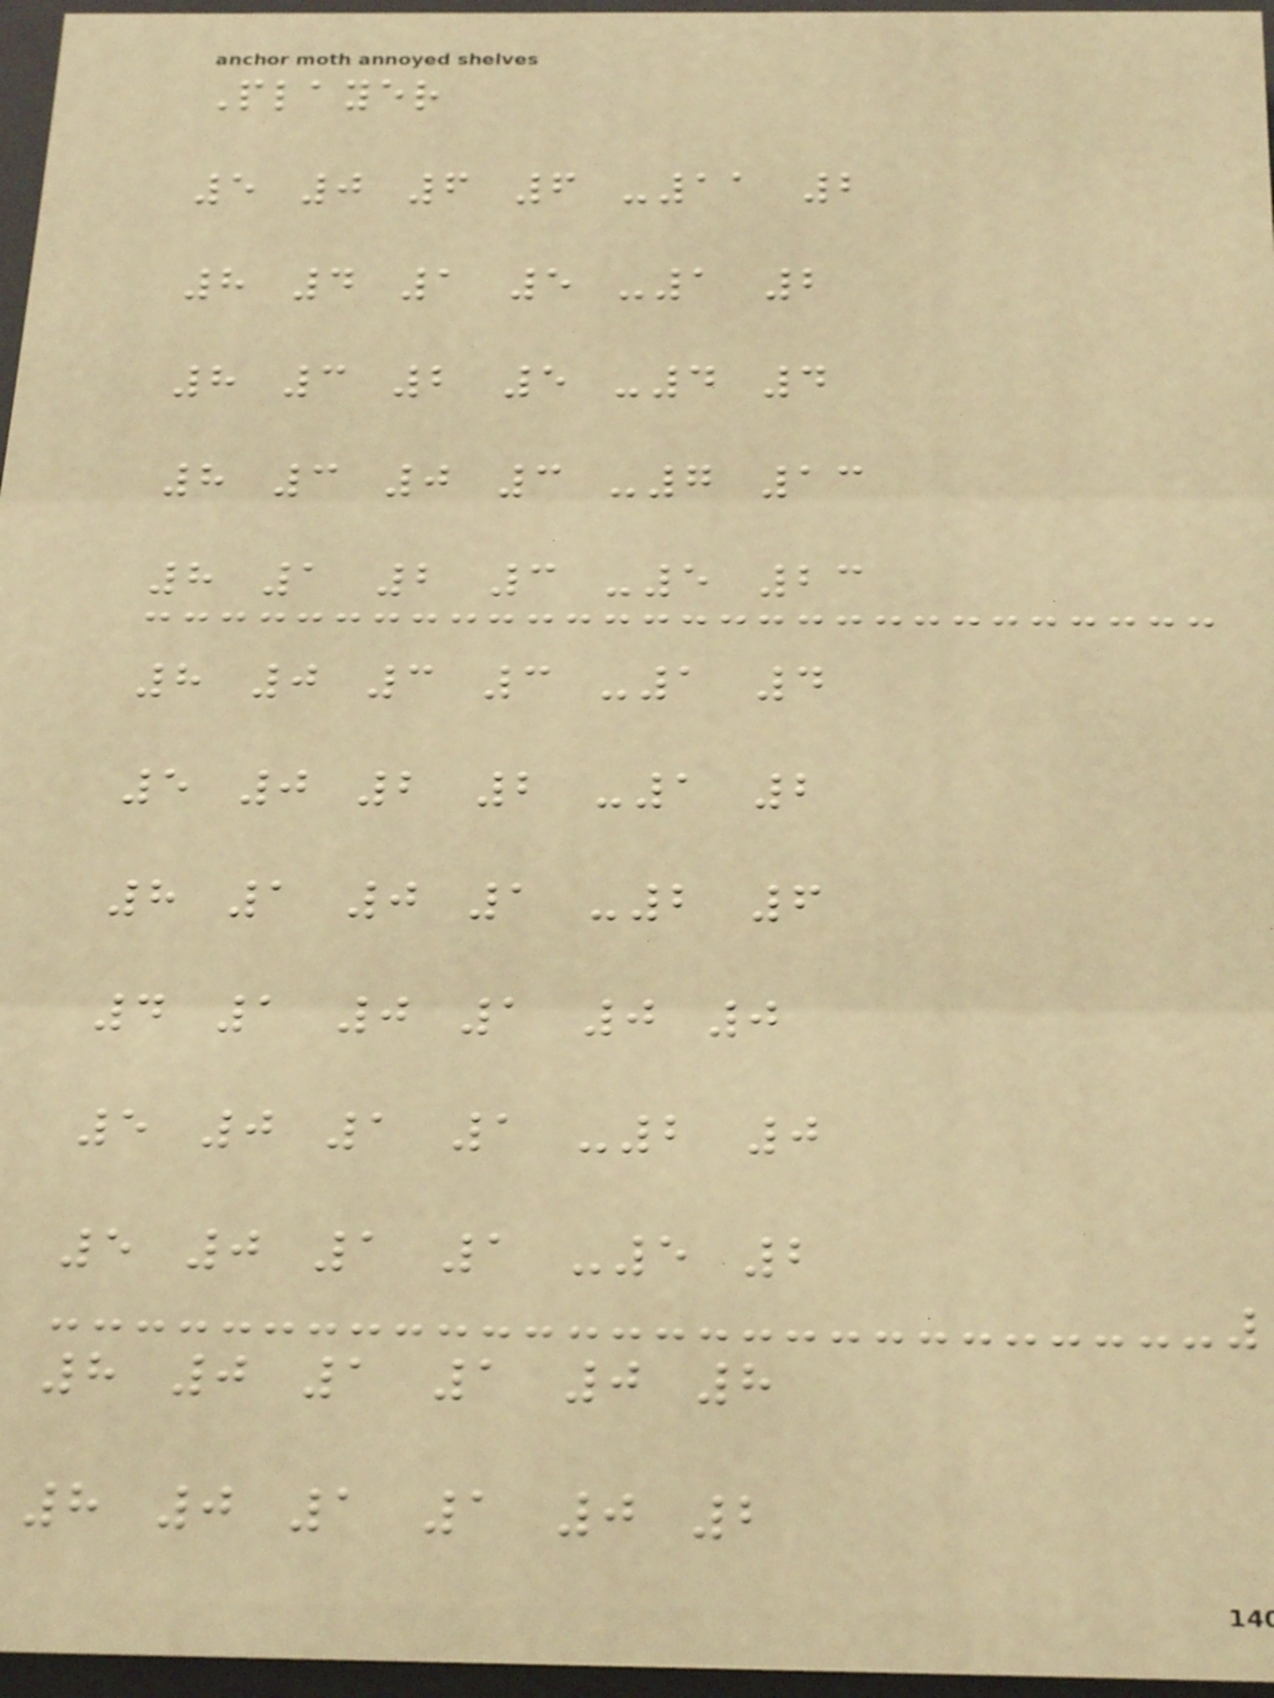Player
5 0 6 6 -11 2
8 4 1 5 -1 2
8 3 2 5 -4 4
8 3 0 3 -7 13
8 1 2 3 -5 23
8 0 3 3 -1 4
5 0 2 2 -1 2
8 1 0 1 -2 6
4 1 0 1 0 0
5 0 1 1 -2 0
5 0 1 1 -5 2
8 0 1 1 0 8
8 0 1 1 0 2
